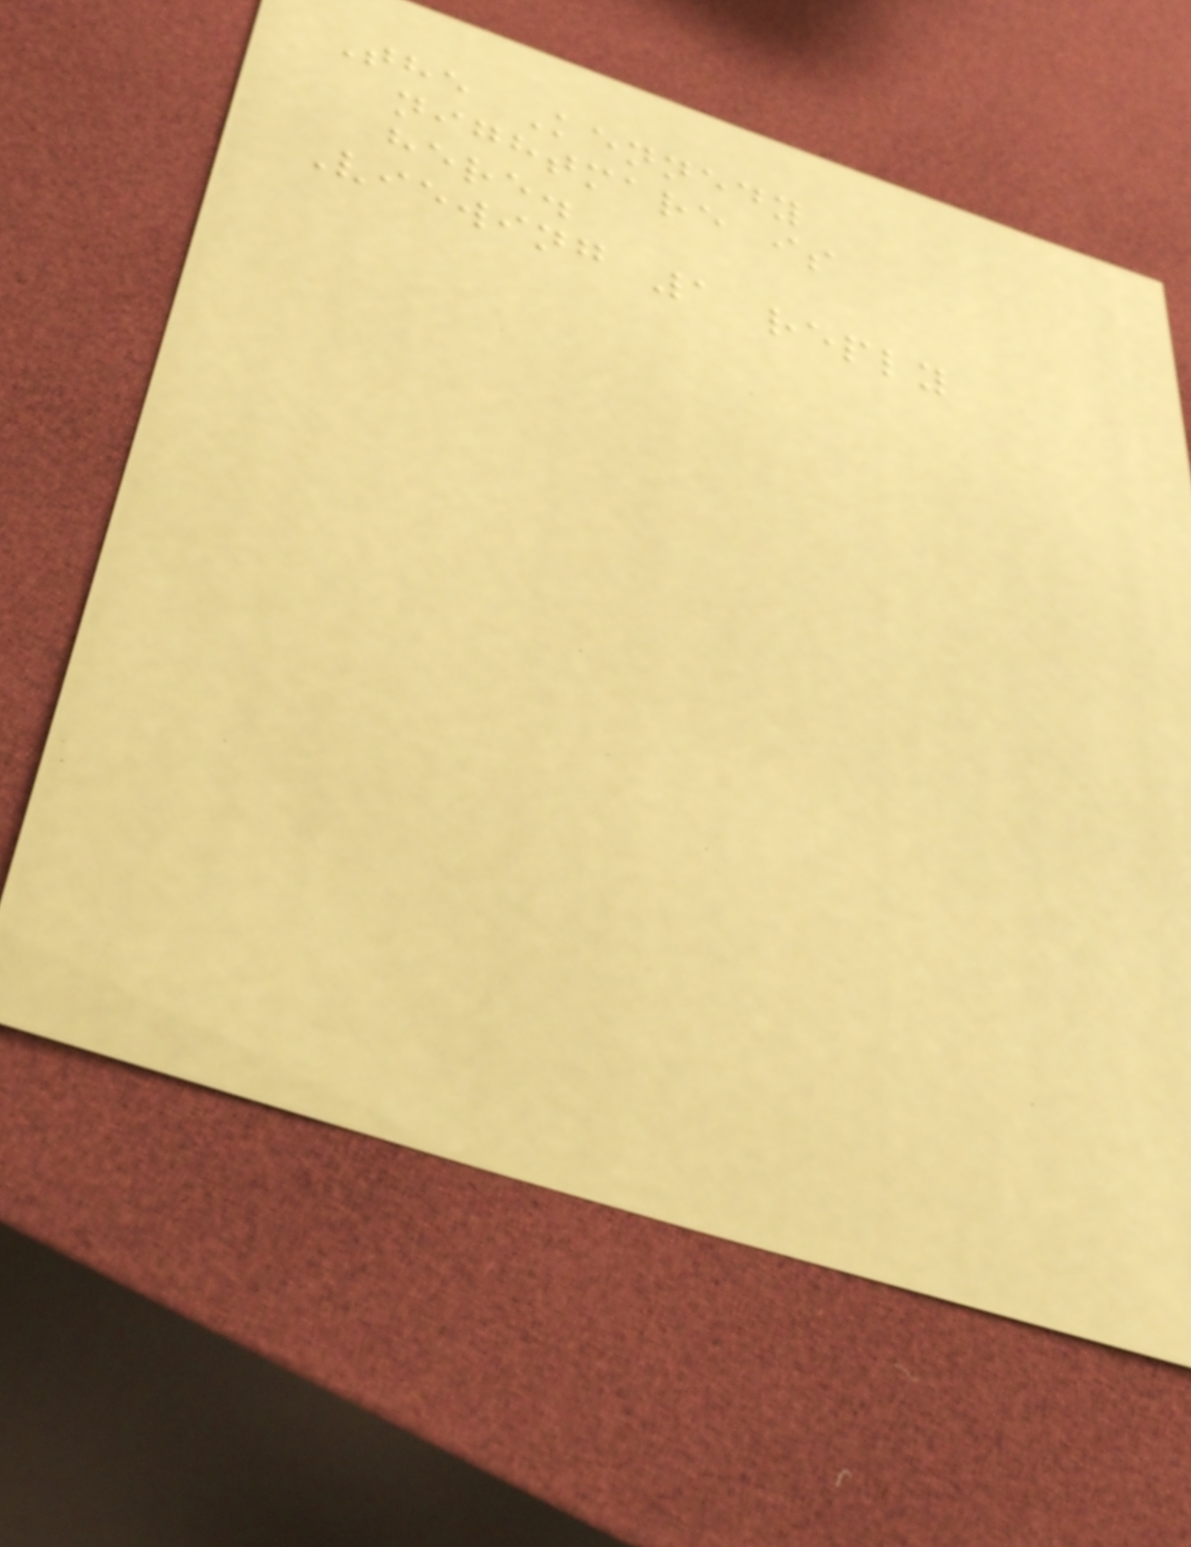The Kennedy
nightmare is
here.
Viewing 1 reply
